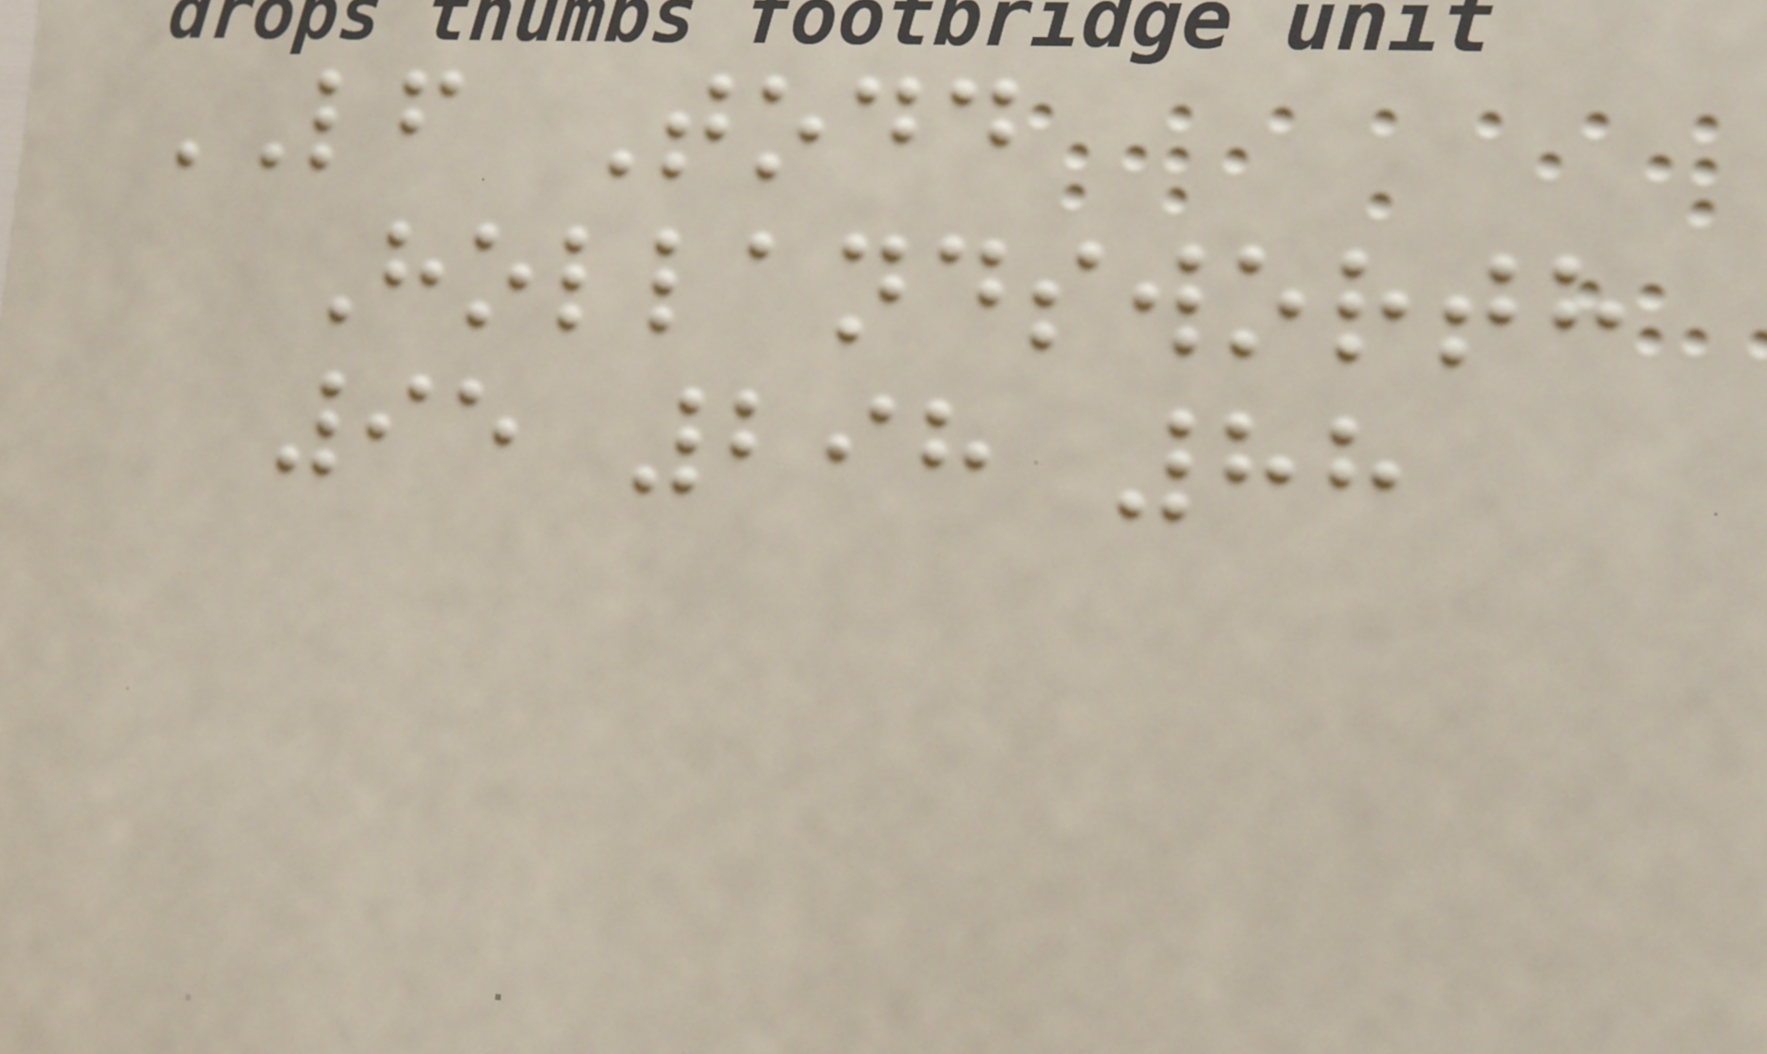LF Todd
Hollandsworth
95 298 88
